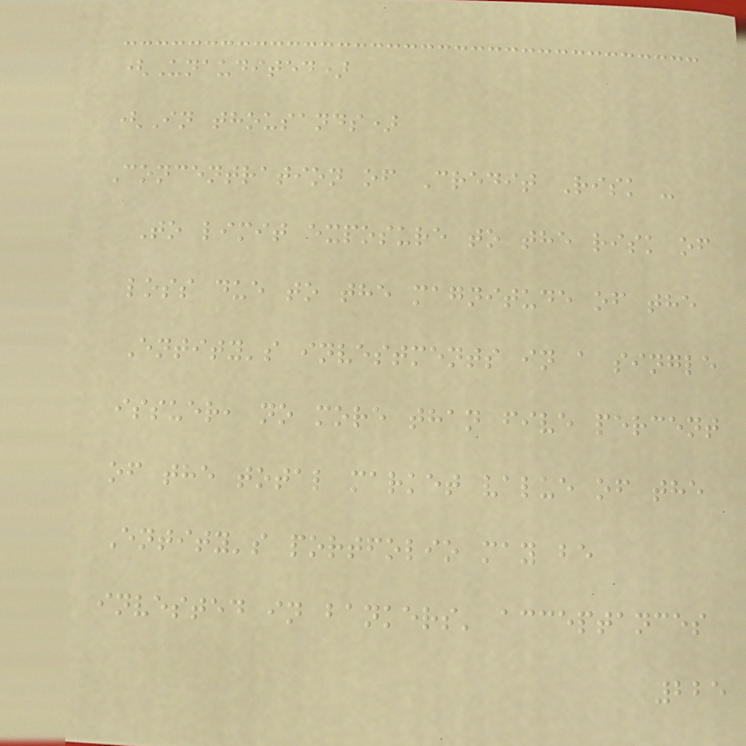(Unaudited)
(In thousands)
Concentration of Credit Risk -
To limit exposure to the risk of
loss due to the magnitude of the
Entity's investments in a single
issuer, no more than five percent
of the total market value of the
Entity's portfolio may be
invested in bankers' acceptances
225
